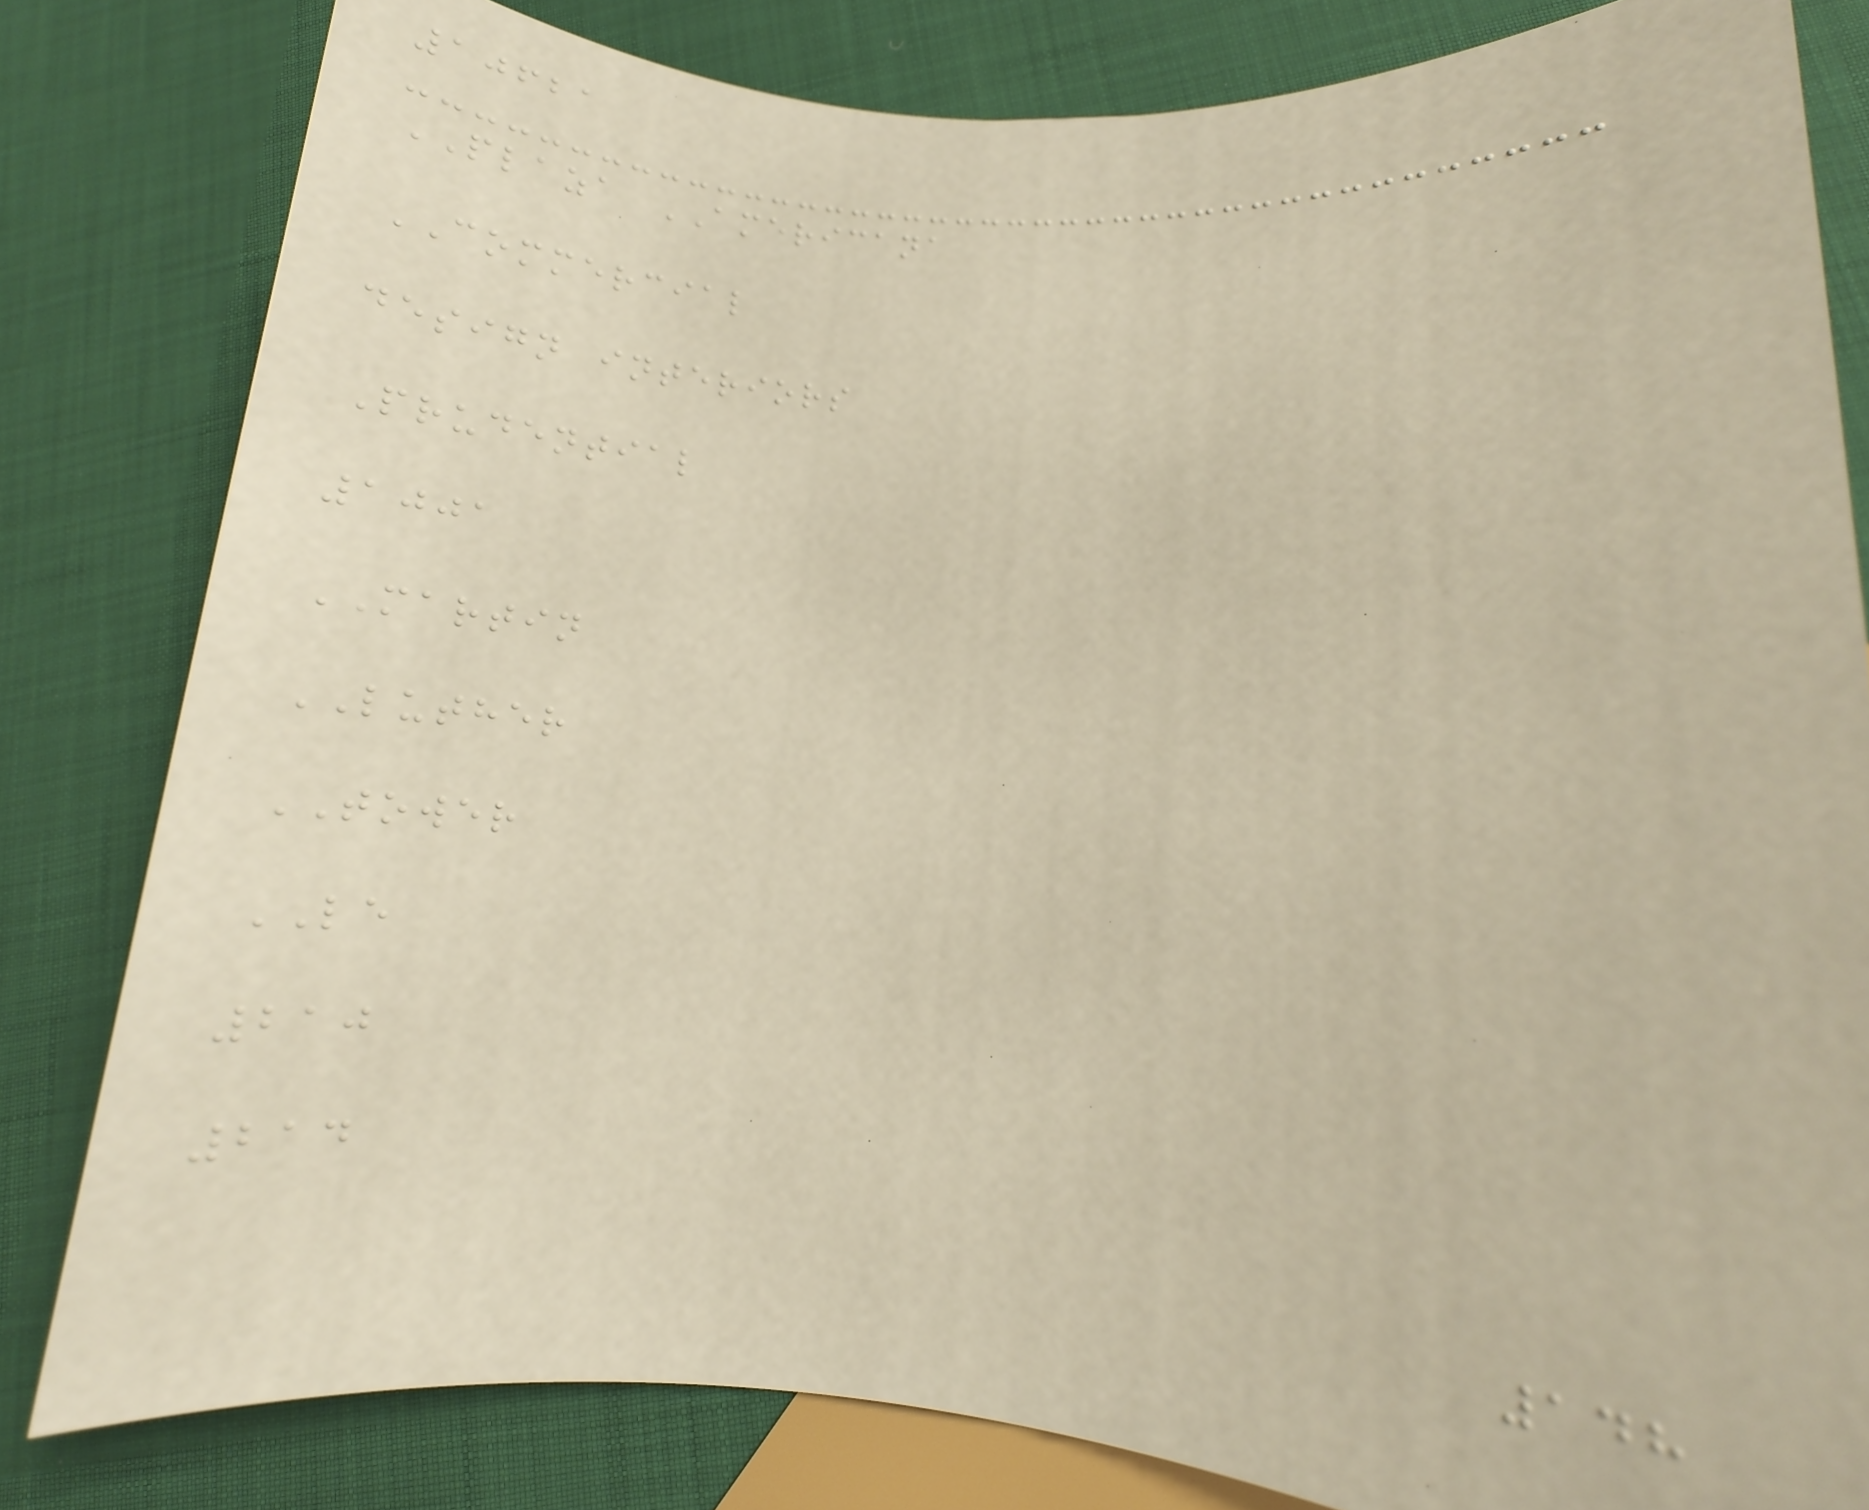10621
PLAZA AMERICANA
COMMERCIAL
design interiors
Prudential
1001
MARTIN
LUTHER
TOWER
LE
210
214
148
